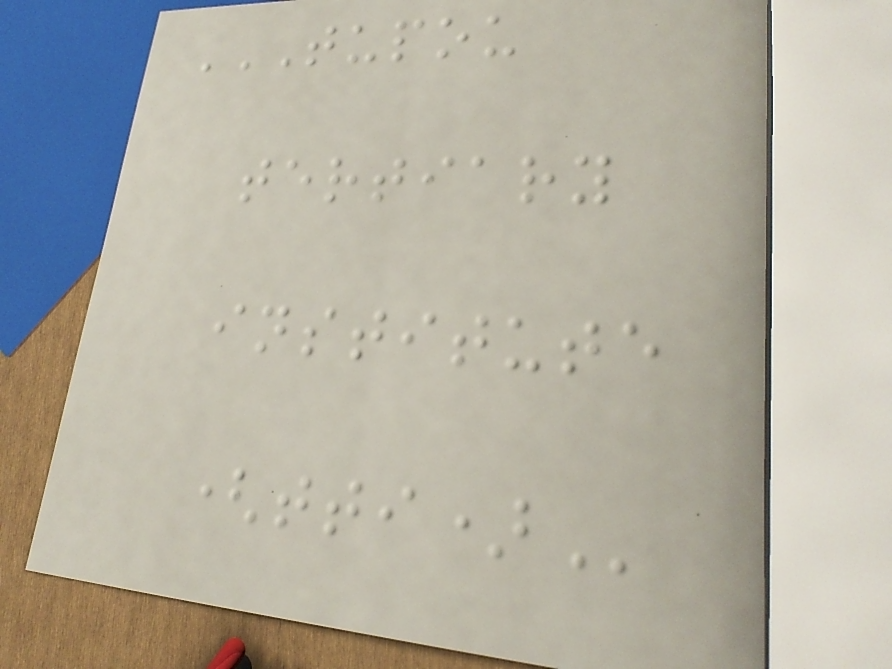TUPOU
TERTIARY
INSTITUTE
(TTI)
